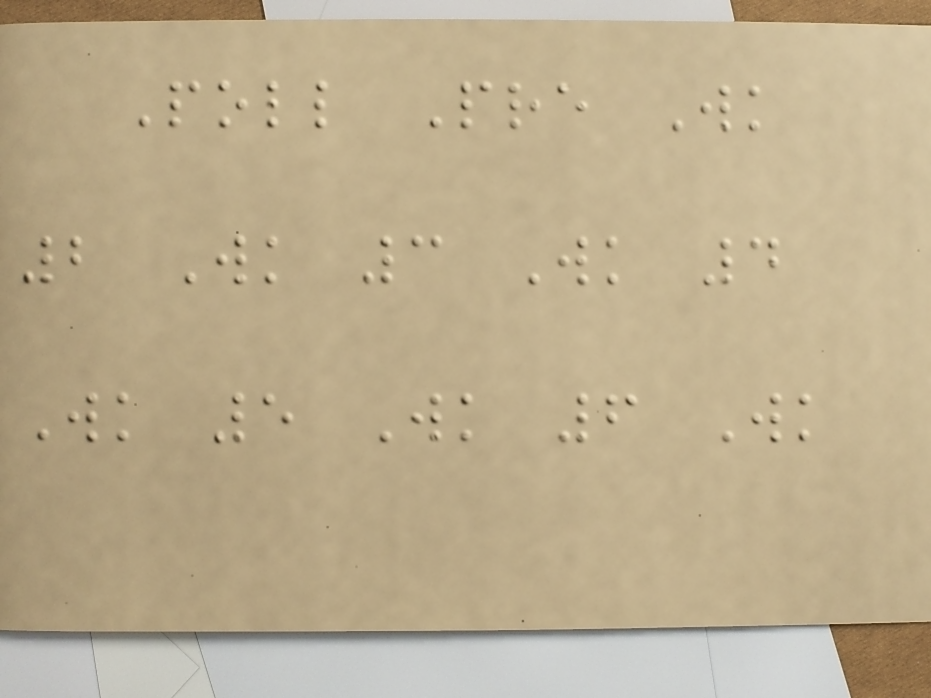Poll Pre Wk
2 Wk 3 Wk 4
Wk 5 Wk 6 Wk
